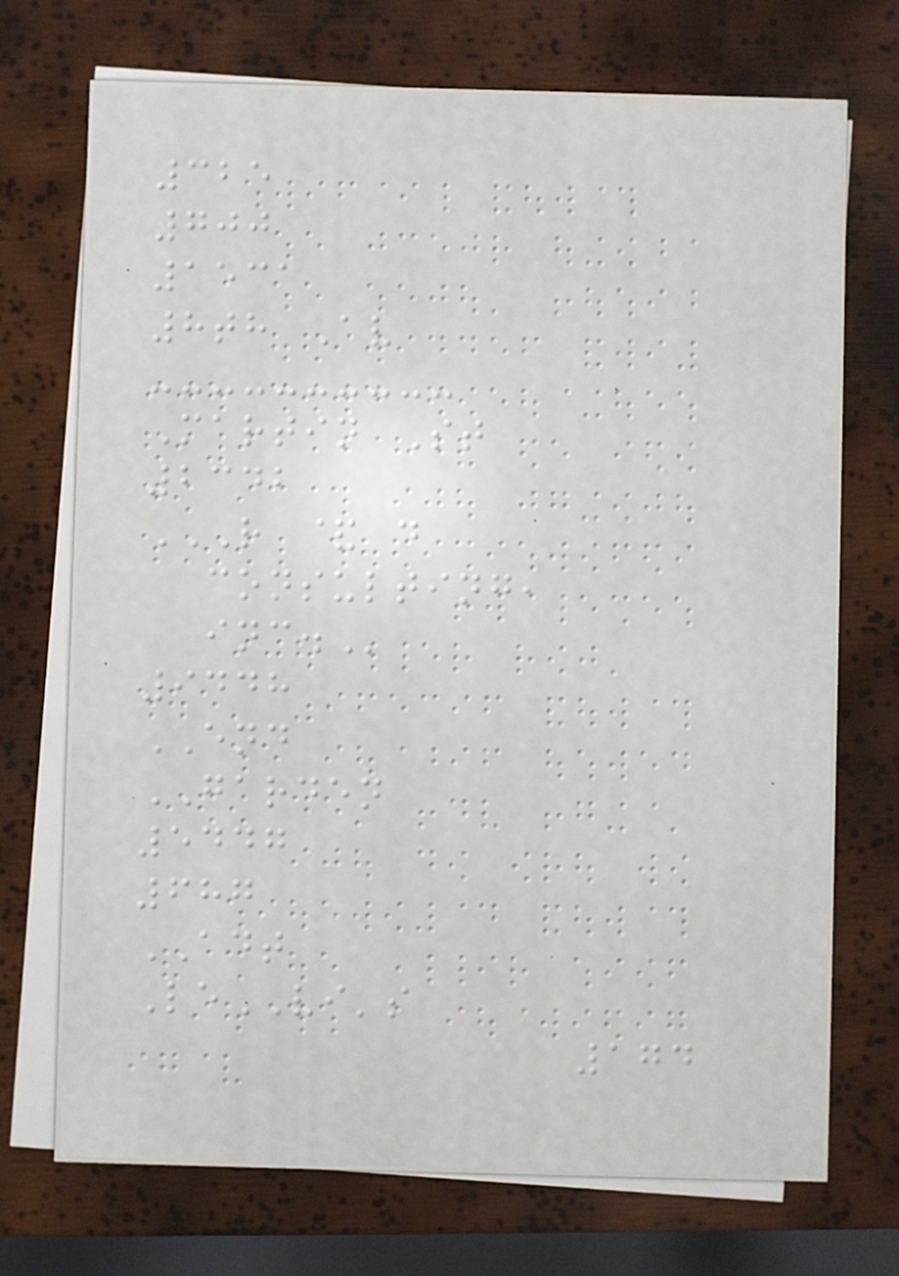325
700
1531
8th Av
Martin St
2342
R & D
CONSULTING,
INC.
9448
END
GARDEN
5447
687
ADT
LeVI's
174
